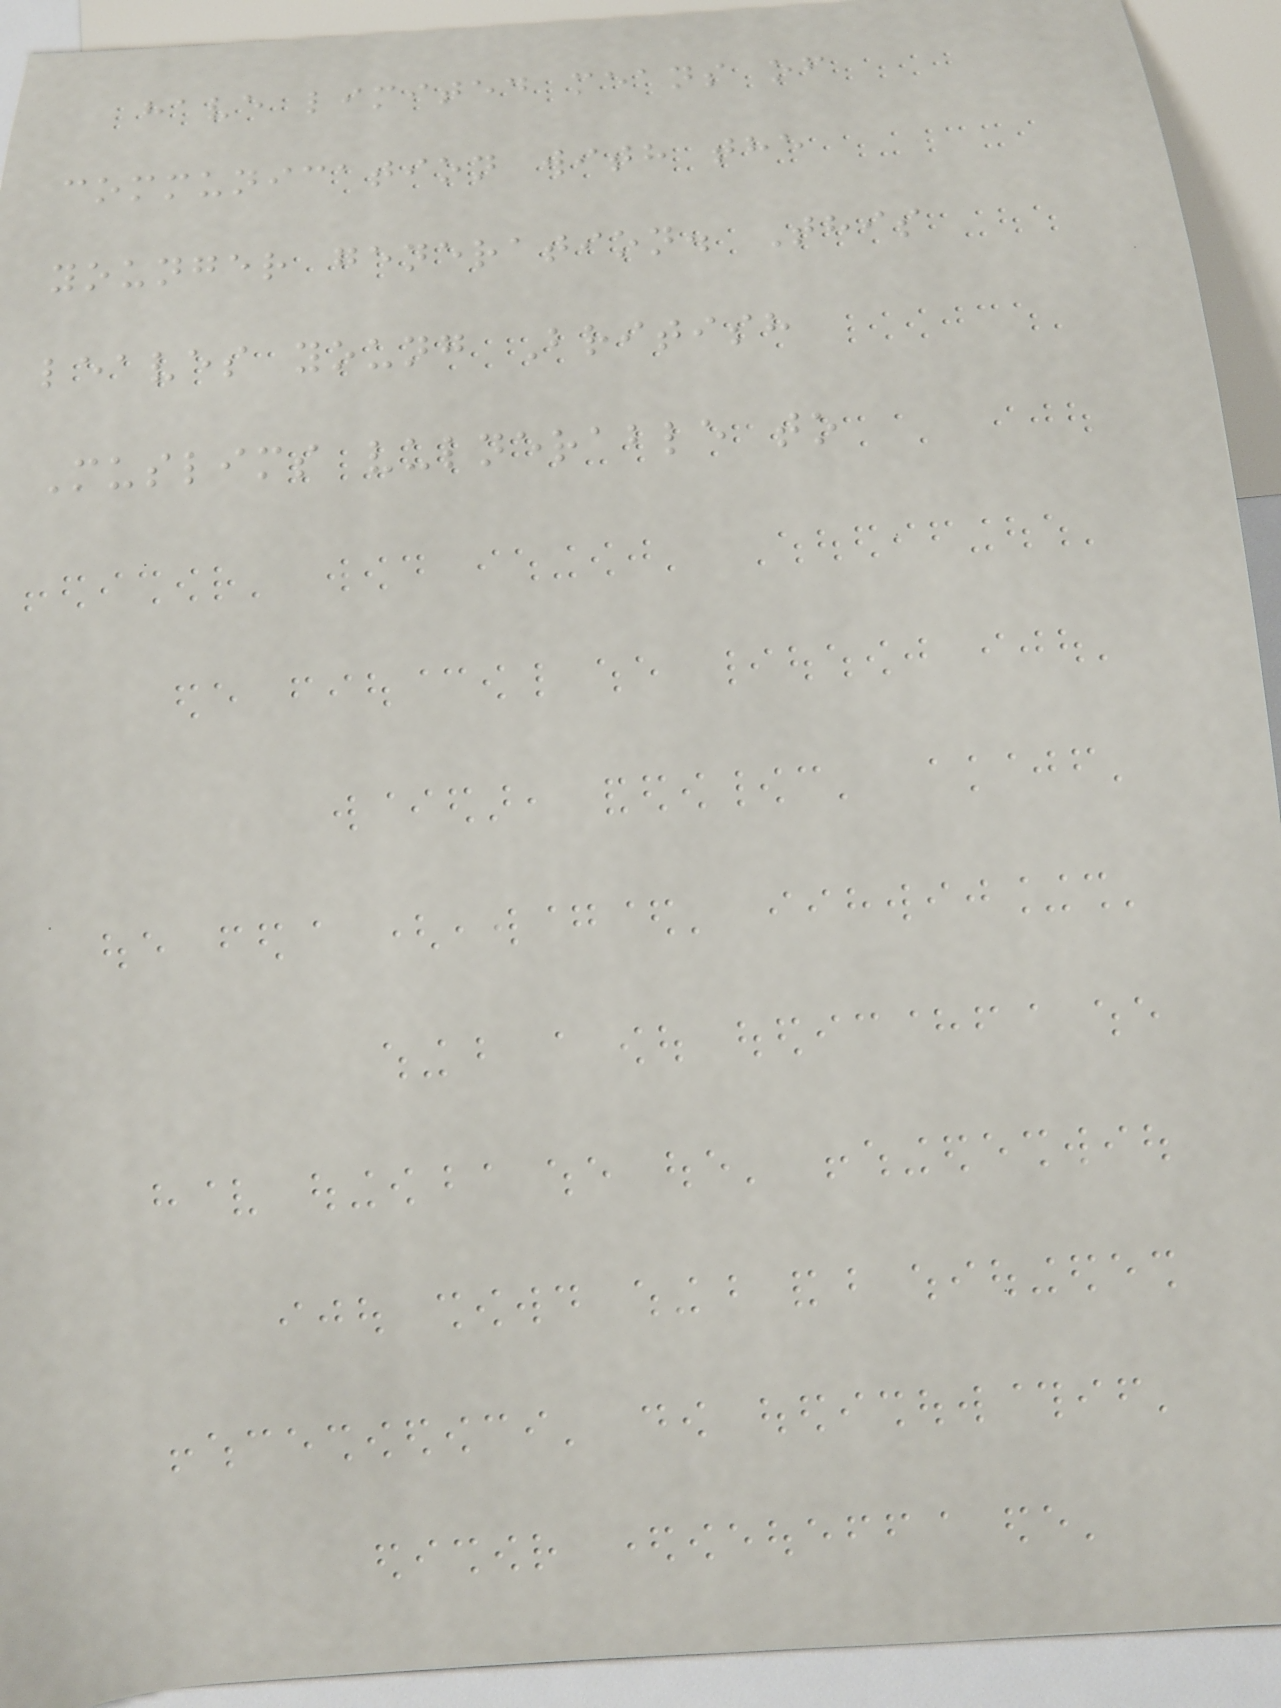have limited means of
communication with the
younger generation. This
leaves young British
Muslims vulnerable to
